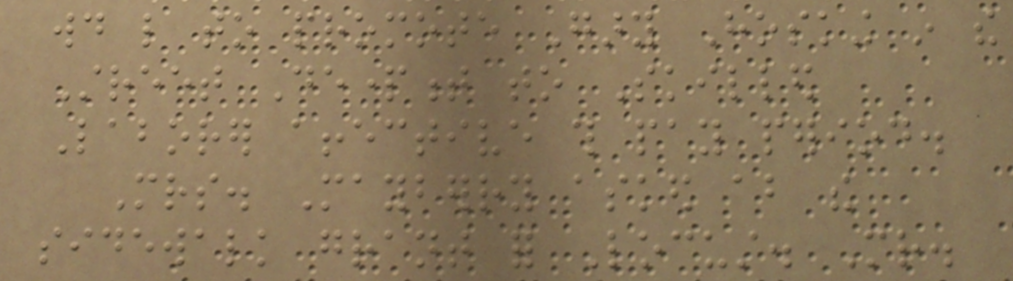would like to promote Gary Hosking in the
Street Department to Skilled
Laborer affective this pay period.
Mrs. Mayberry asked about the
sidewalk grant for Locust. Mr.
